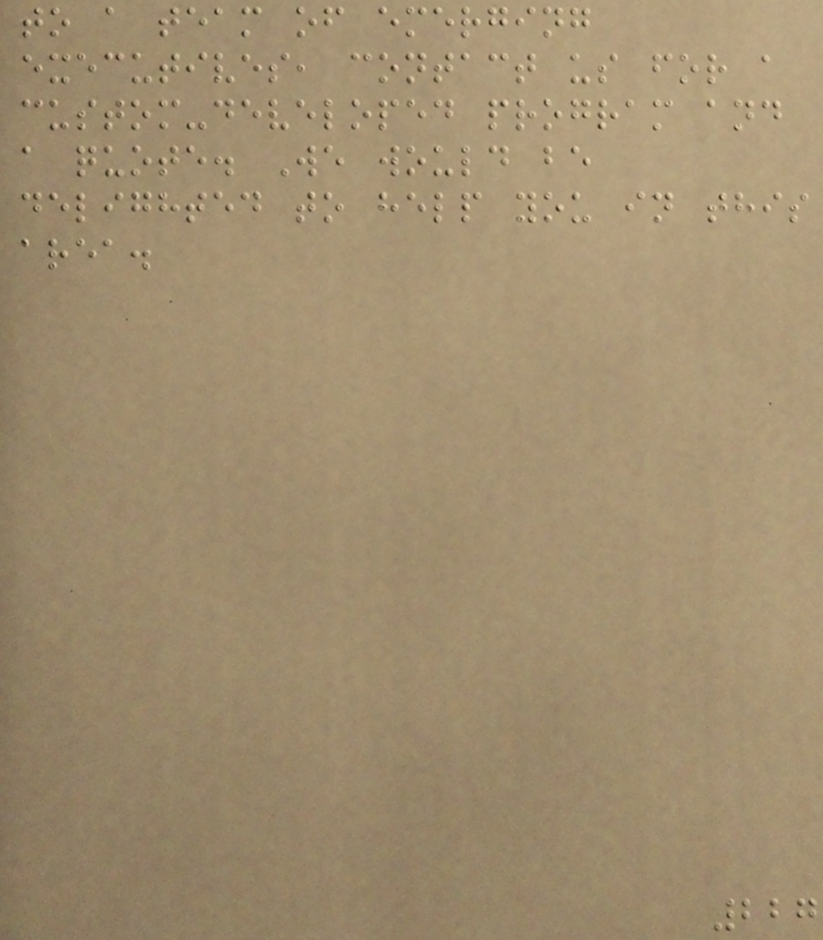to a team of emerging
executives, contact us for a
custom-developed program and
a quote. We would be
delighted to help you in this
area.
227
